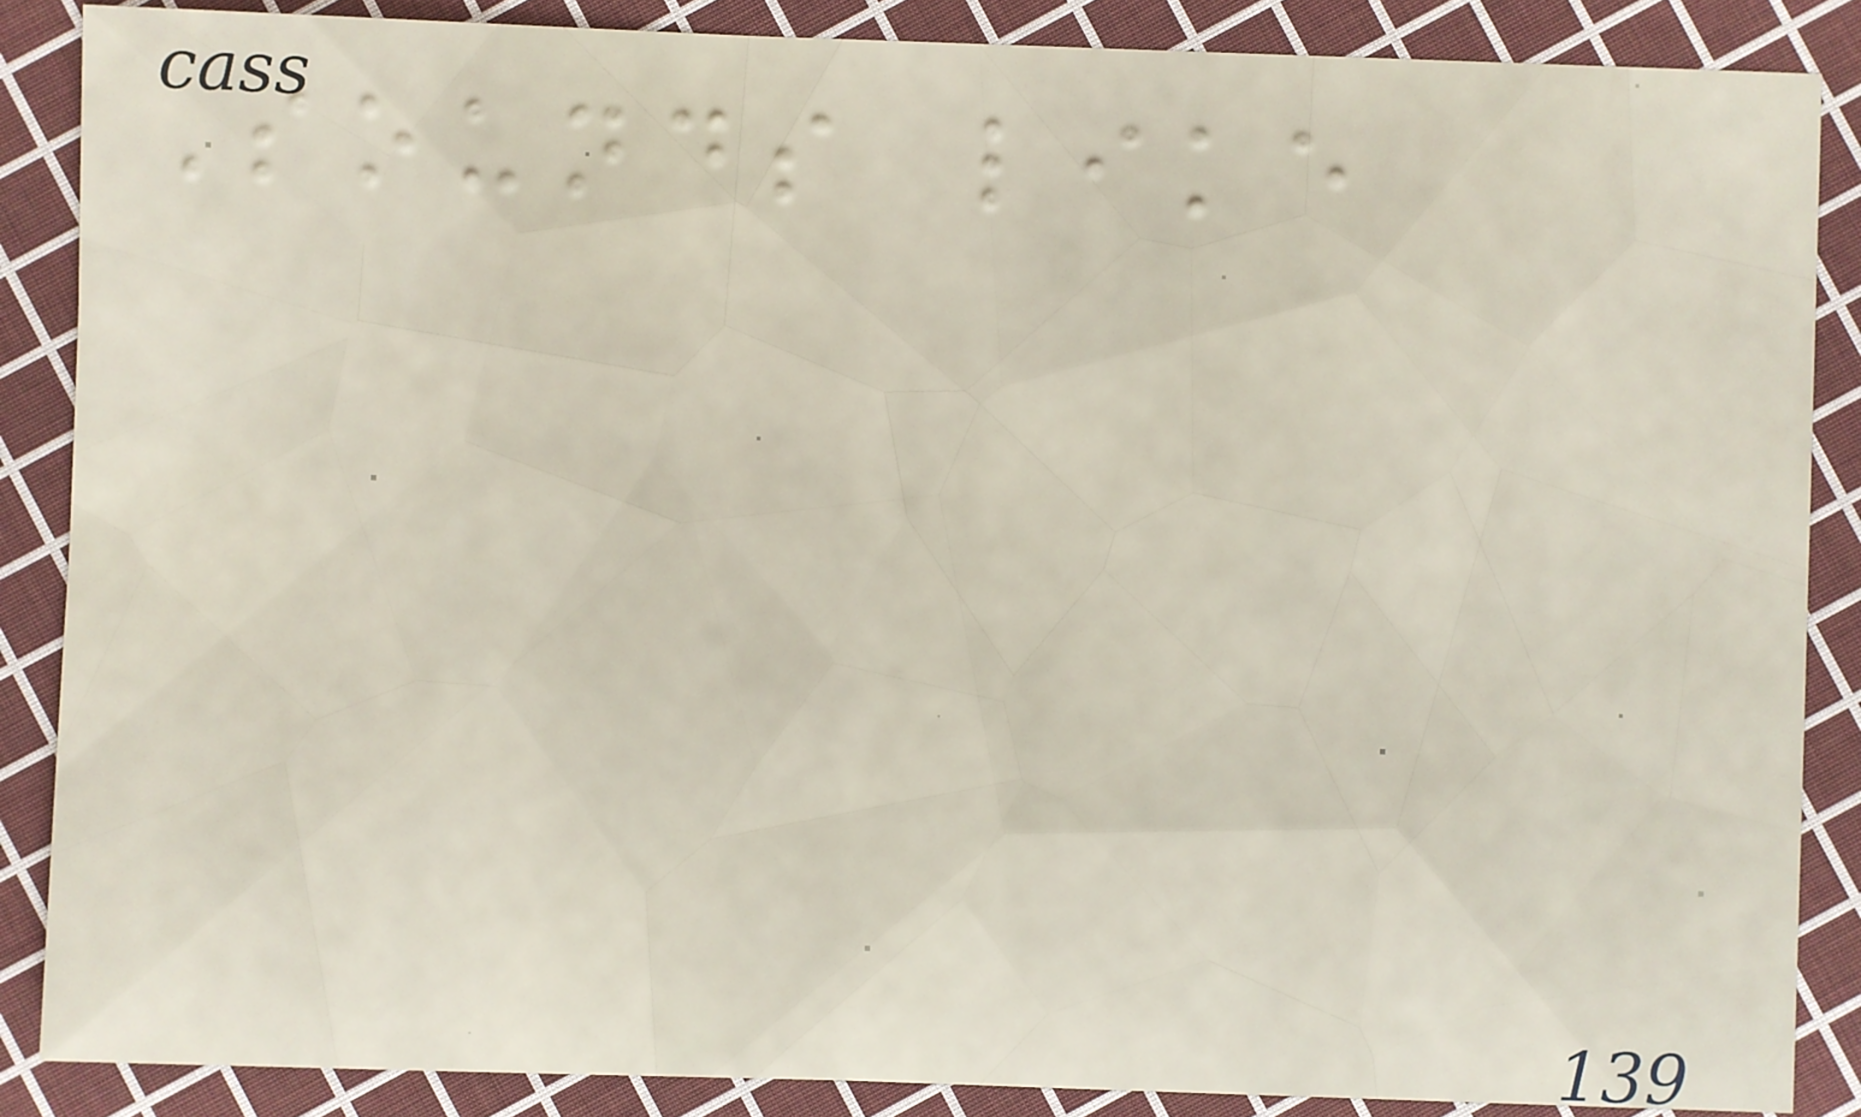Sounds like
